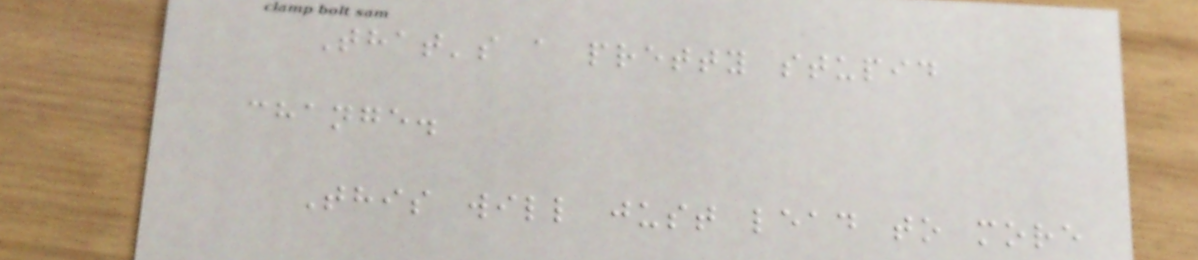That's a pretty stupid
change.
This will just lead to more
